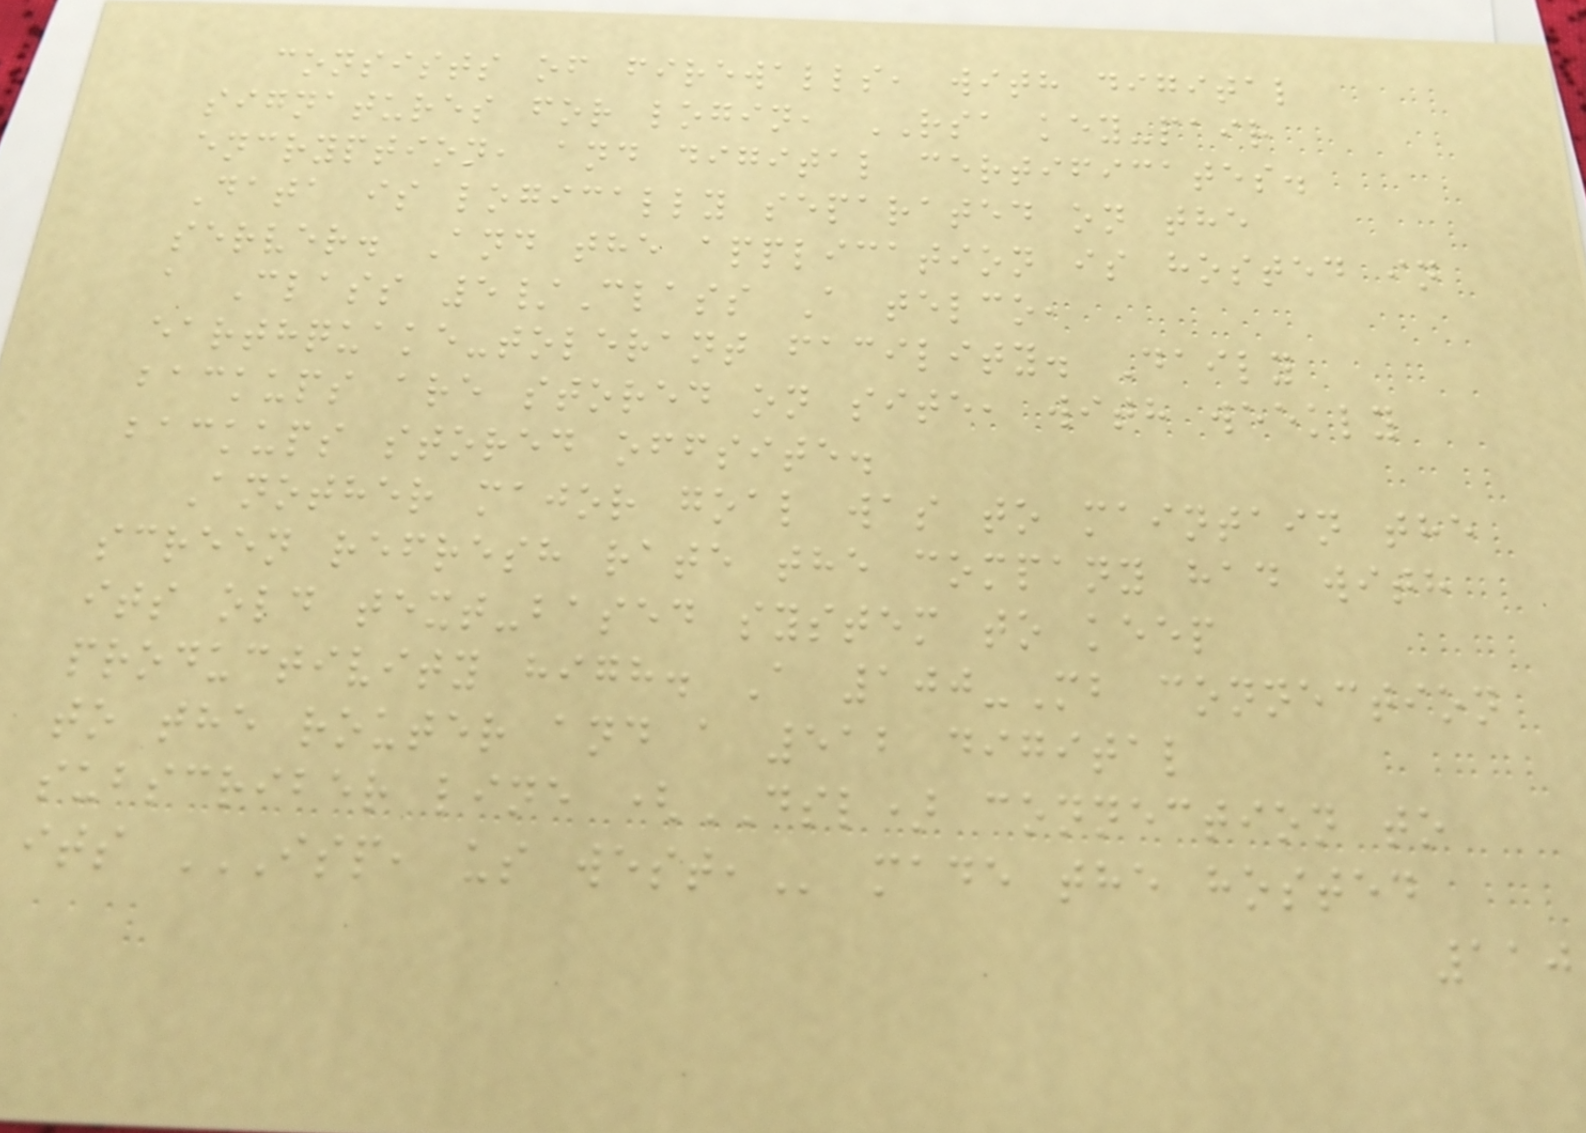consists of firewalls, with digital
signatures for login, RSA key-pair
encryption, and digital certificates.
Data is logically separated on the
server. And the application is hosted in
a Class 5/Class A telco,
earthquake-tolerant facility. Daily
backups are stored on site, with weekly
backups stored offsite.
Another major goal was to maintain the
screen refresh rate the company had with
its old text-based system to keep
productivity high. A 100-Mb connection
to the router and a 512 digital
subscriber line (DSL) connection to
its ISP, US WEST, made the hosted
110
